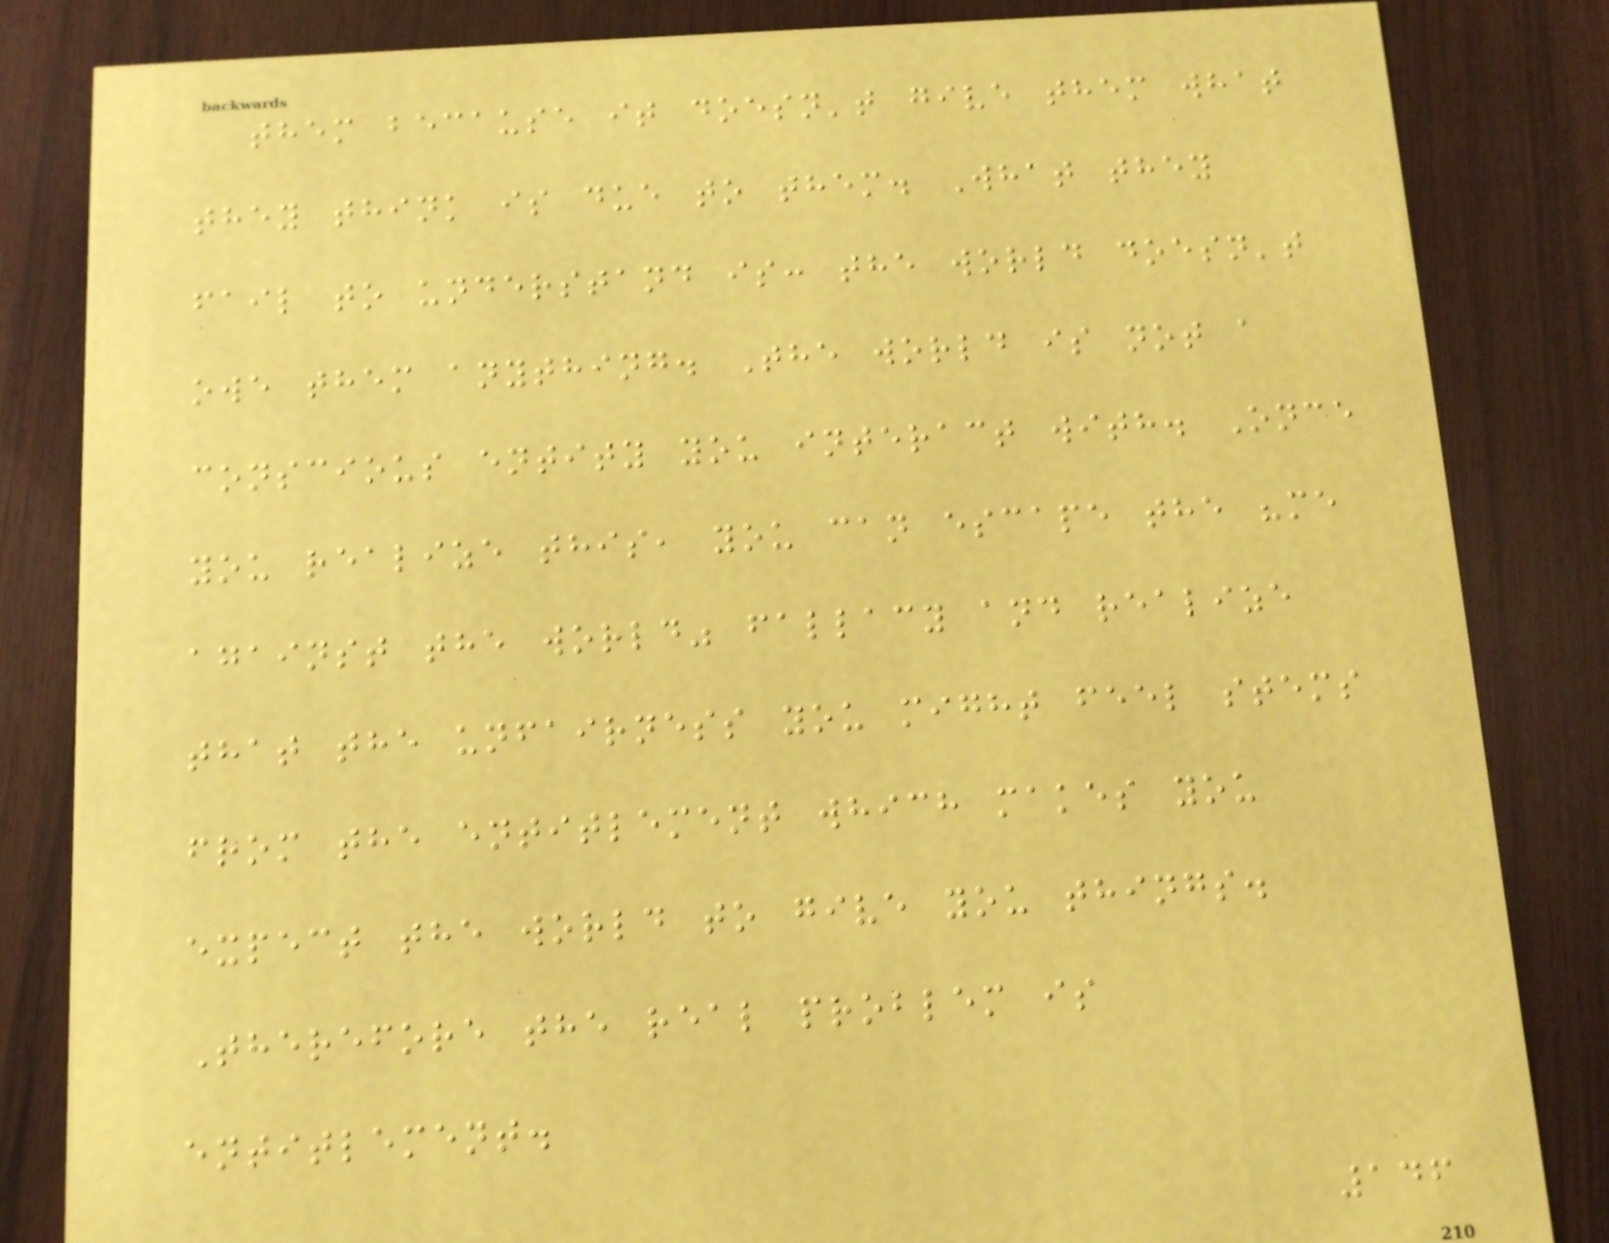them because it doesn't give them what
they think is due to them. What they
fail to understand is: the world doesn't
owe them anything. The world is not a
conscious entity you interact with. Once
you realize this, you can escape the "me
against the world" fallacy and realize
that the unfairness you might feel stems
from the entitlement which makes you
expect the world to give you things.
Therefore the real problem is
entitlement.
146
